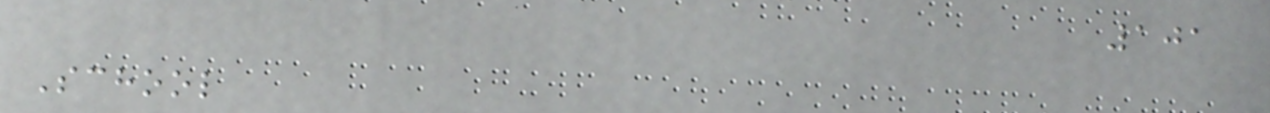101
School
